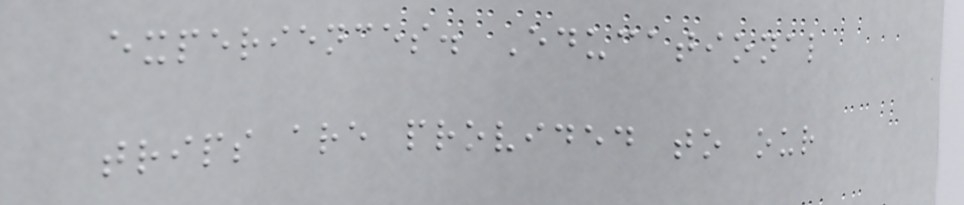experiences. Educational
trips are provided to our
